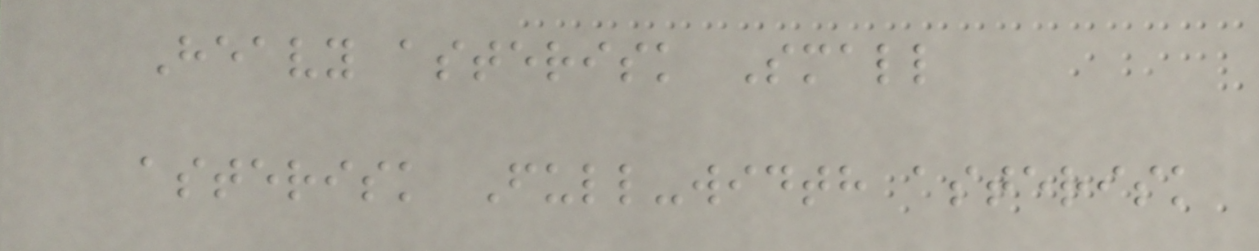Heavy asterisk Small
asterisk Full-width asterisk
